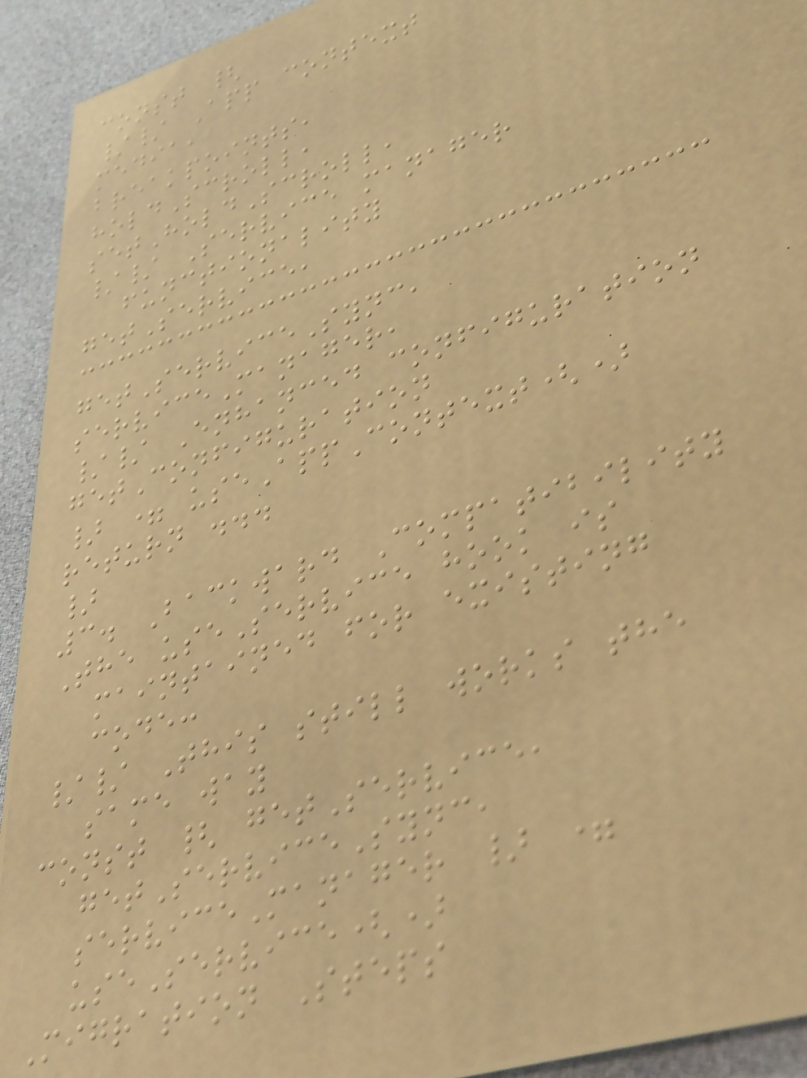const {
// App context
media,
breakpoints,
holdScroll,
setHoldScroll,
// Service manager
functionality
getService,
getServiceSync,
serviceManager,
// Enhanced configuration
getConfiguration
} = useAppContext()
return ...
}
3. Backward Compatibility
The useService hook is
maintained for existing
code:
// This still works the
same way
const { getService,
getServiceSync,
serviceManager } =
useService()
Migration Steps
